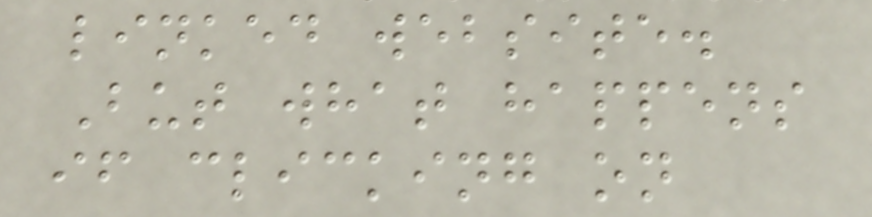linked website.
But what happens
if clicking on
